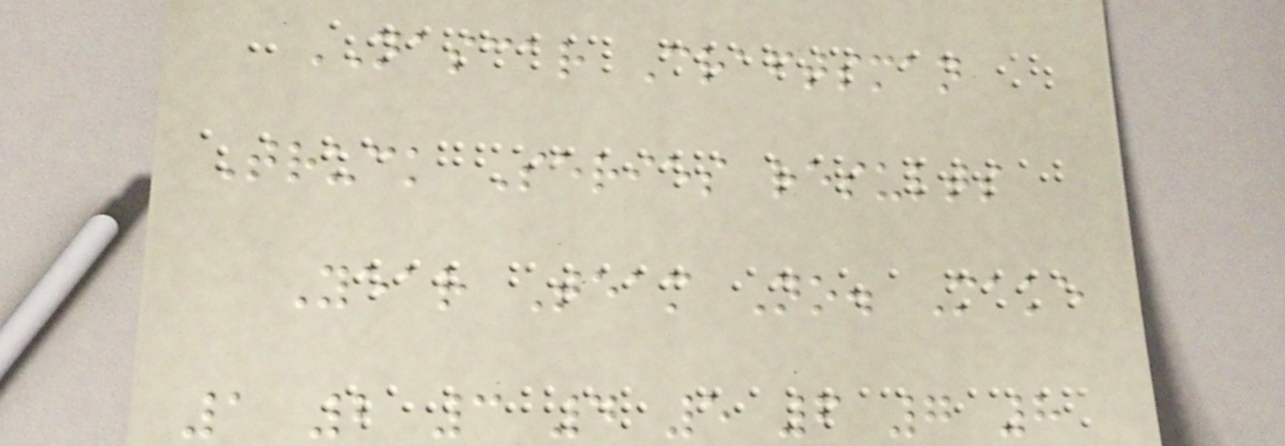NASCAR Craftsman
Truck Series results
Year Team No. Make
1 2 3 4 5 6 7 8
